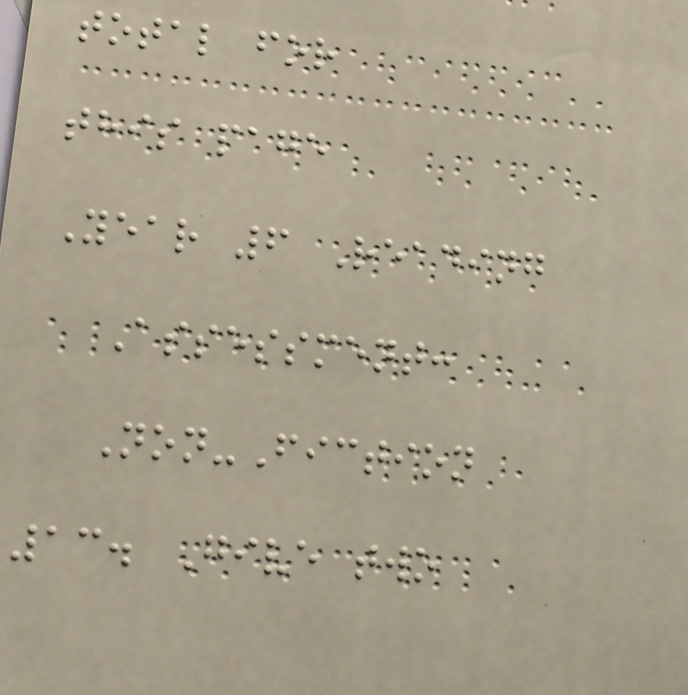total for
this page
Year 6 Reading
Assessment:
Non-Fiction
13. Give two
